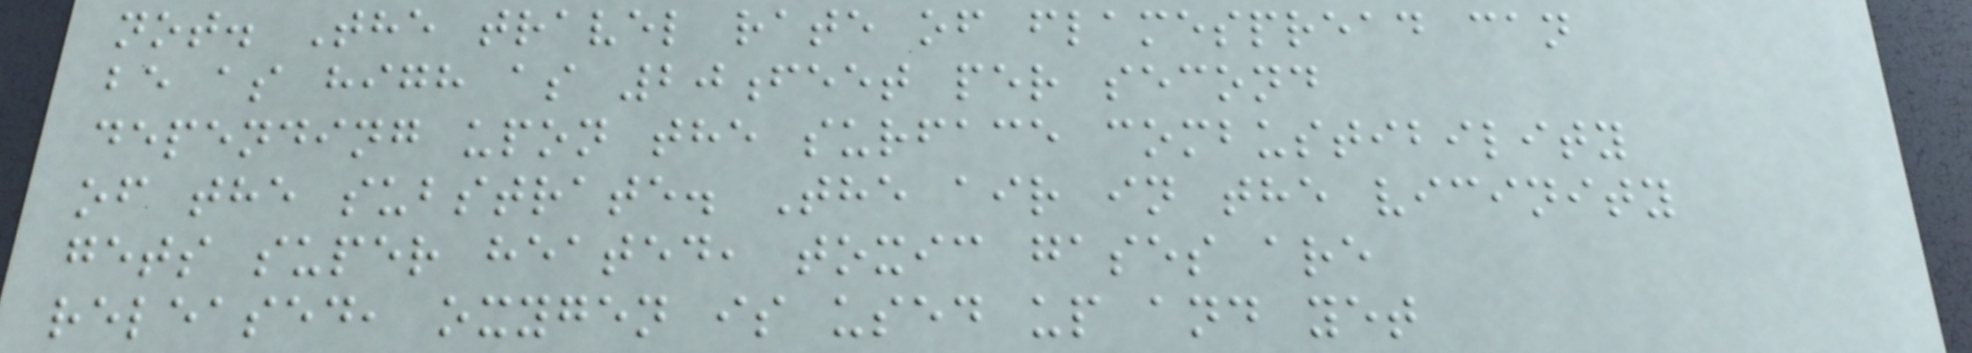not. The travel rate of flamespread can
be as high as 20feet per second
depending upon the surface combustibility
of the substrate. The air in the vicinity
gets super heated, toxic gases are
released, oxygen is used up and yet
